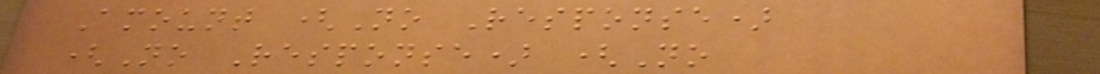Amount (No Response)
(No Response) (No
